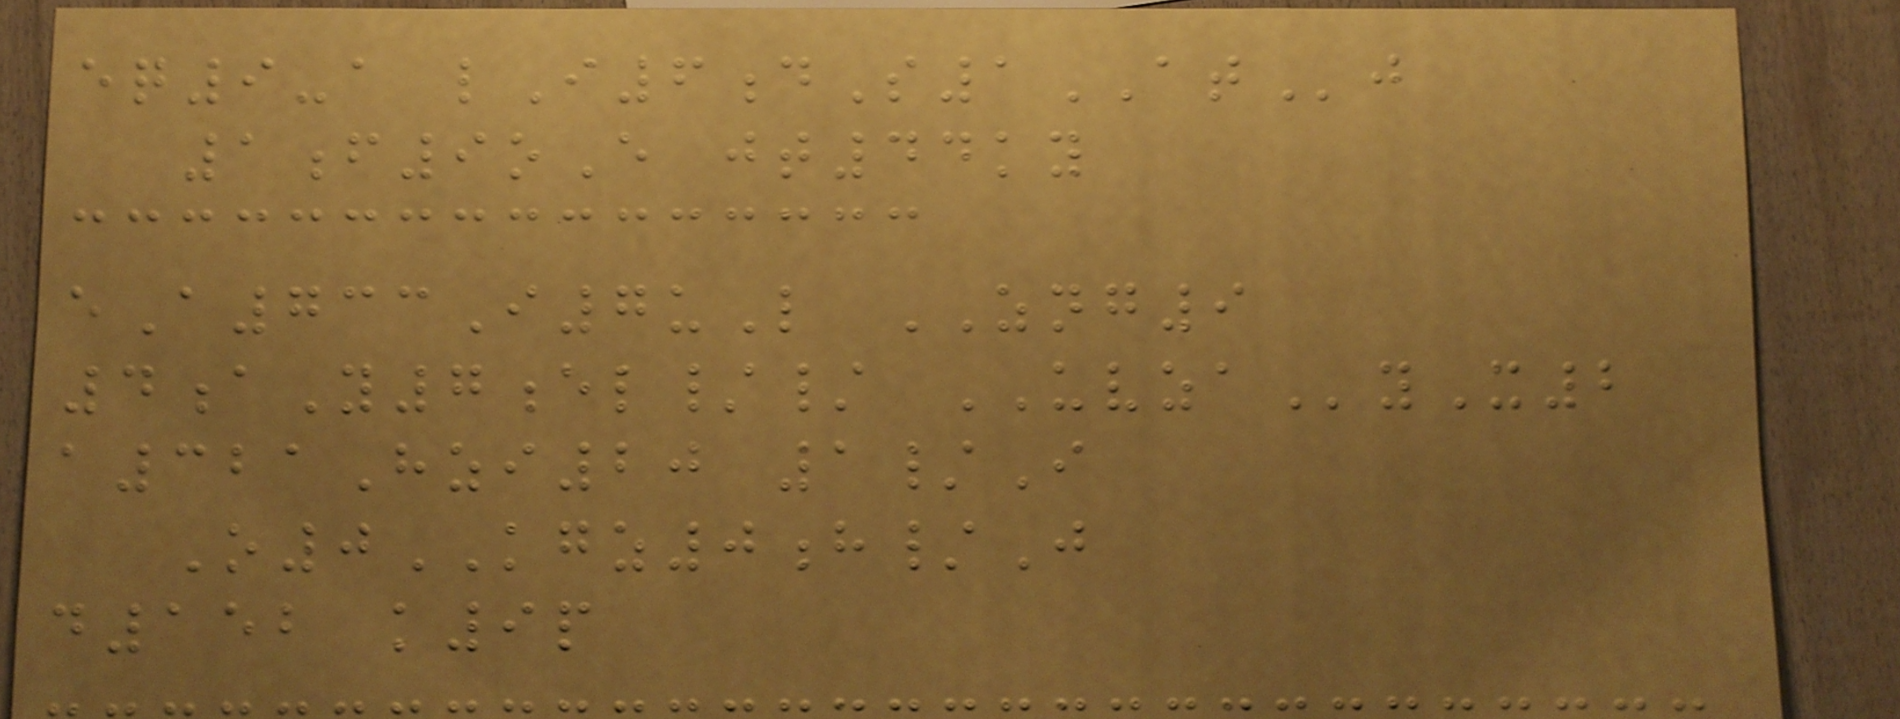eq9-a lI6dS1ATj
1f9oE jt44ky
eA733I7uL ZNG9
4aY7el// UVZAyX2
a321Hzi20 1/I
O0KGZ0h/J
d152 k9p
